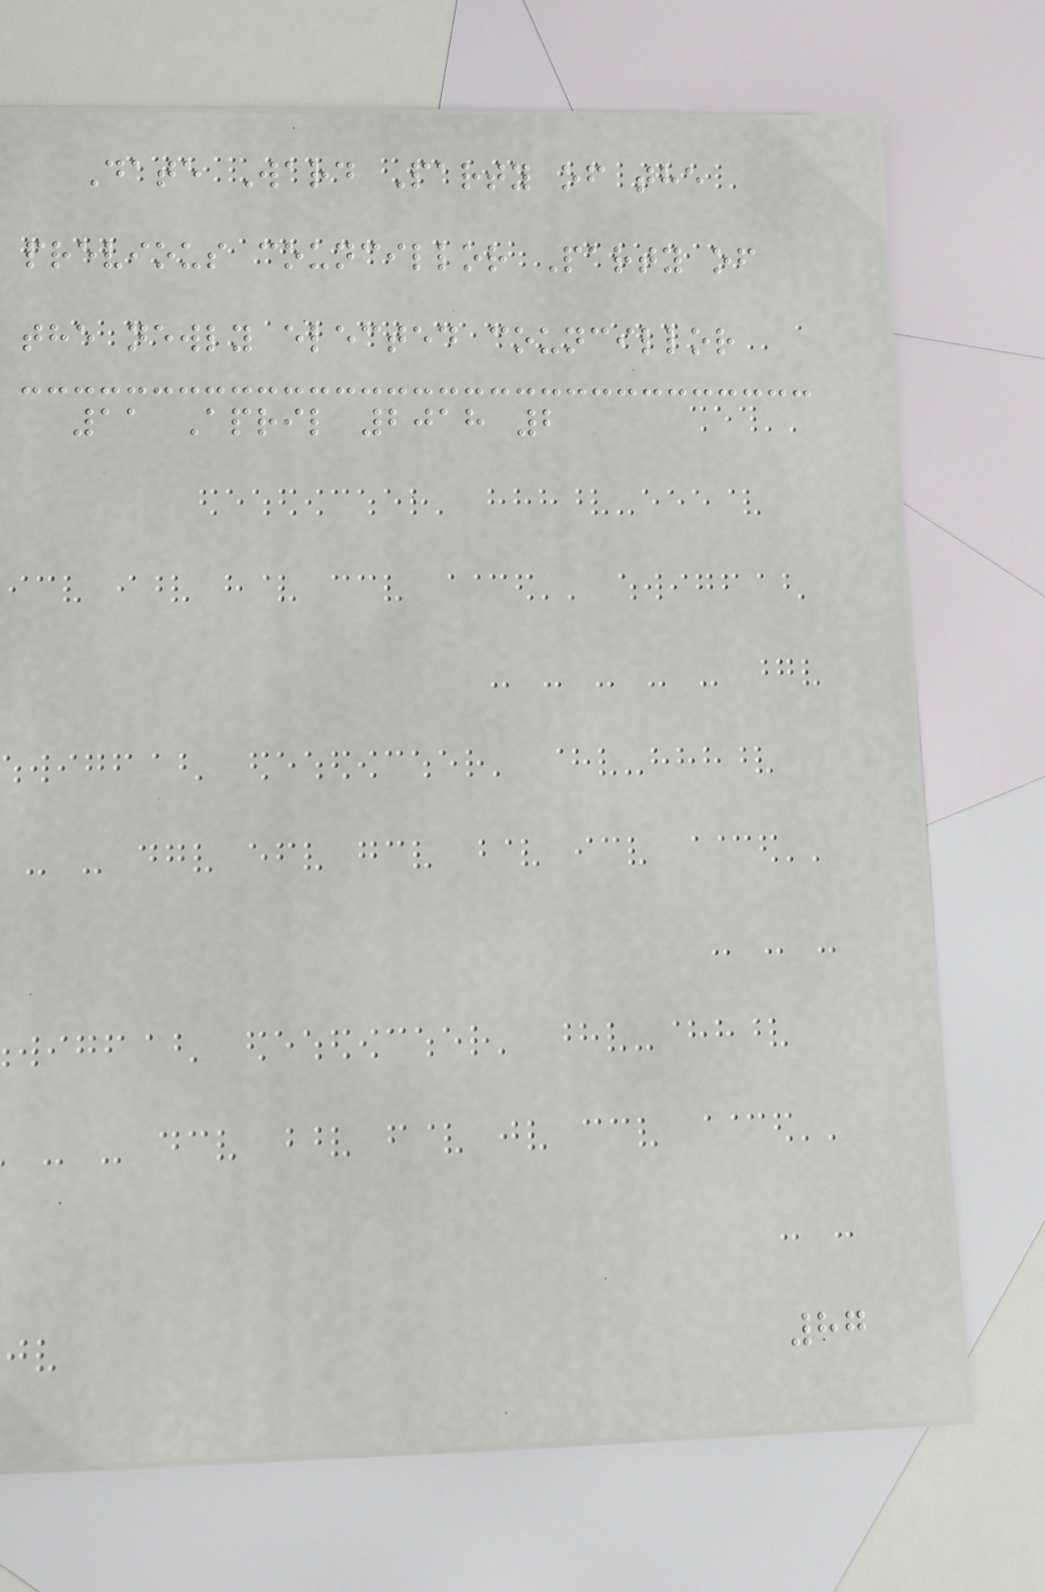Date Ward Party of the
previous councillor Party of
the newly elected councillor
11 April 2018 2
87
